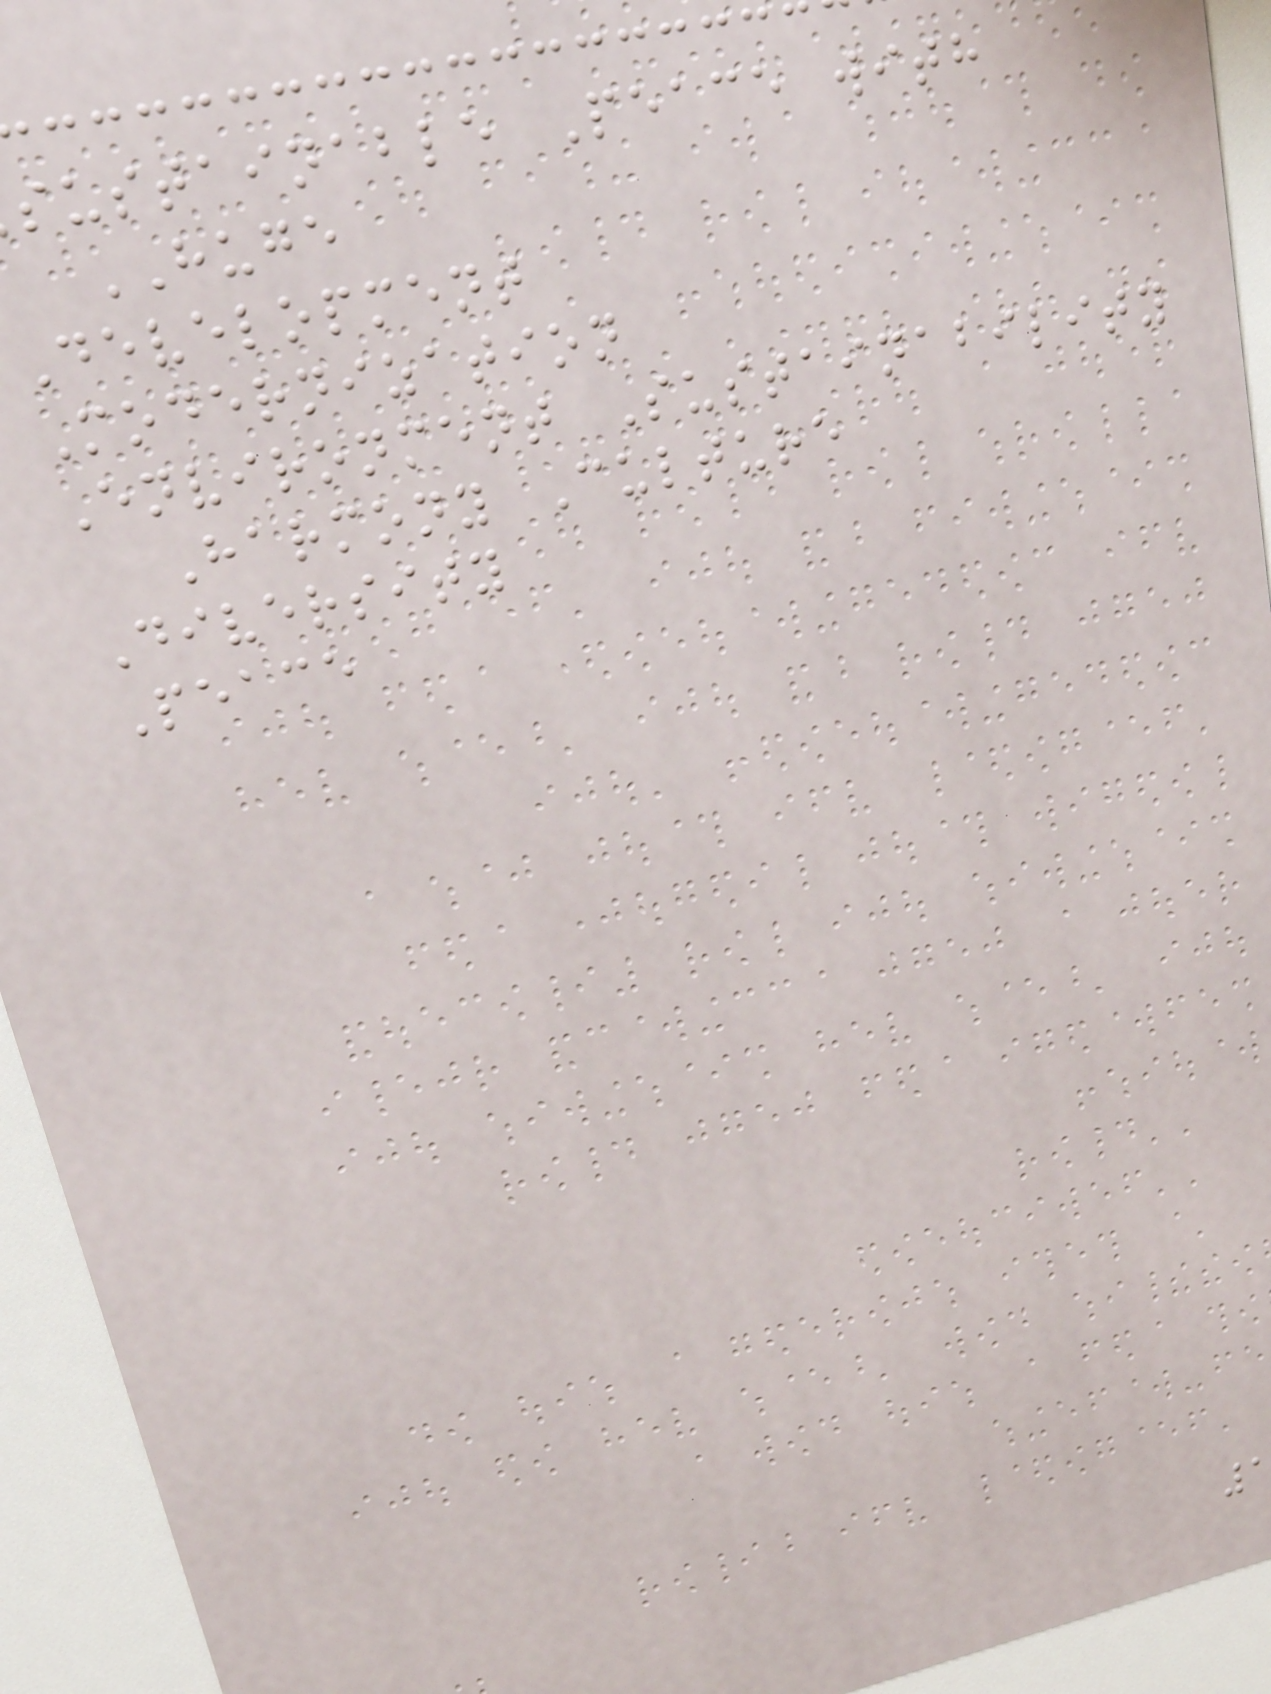sustainable Peace with
HUGE
Development
Modernization
Environment Sustainability
Harmony Culture
Diversity
Peace
